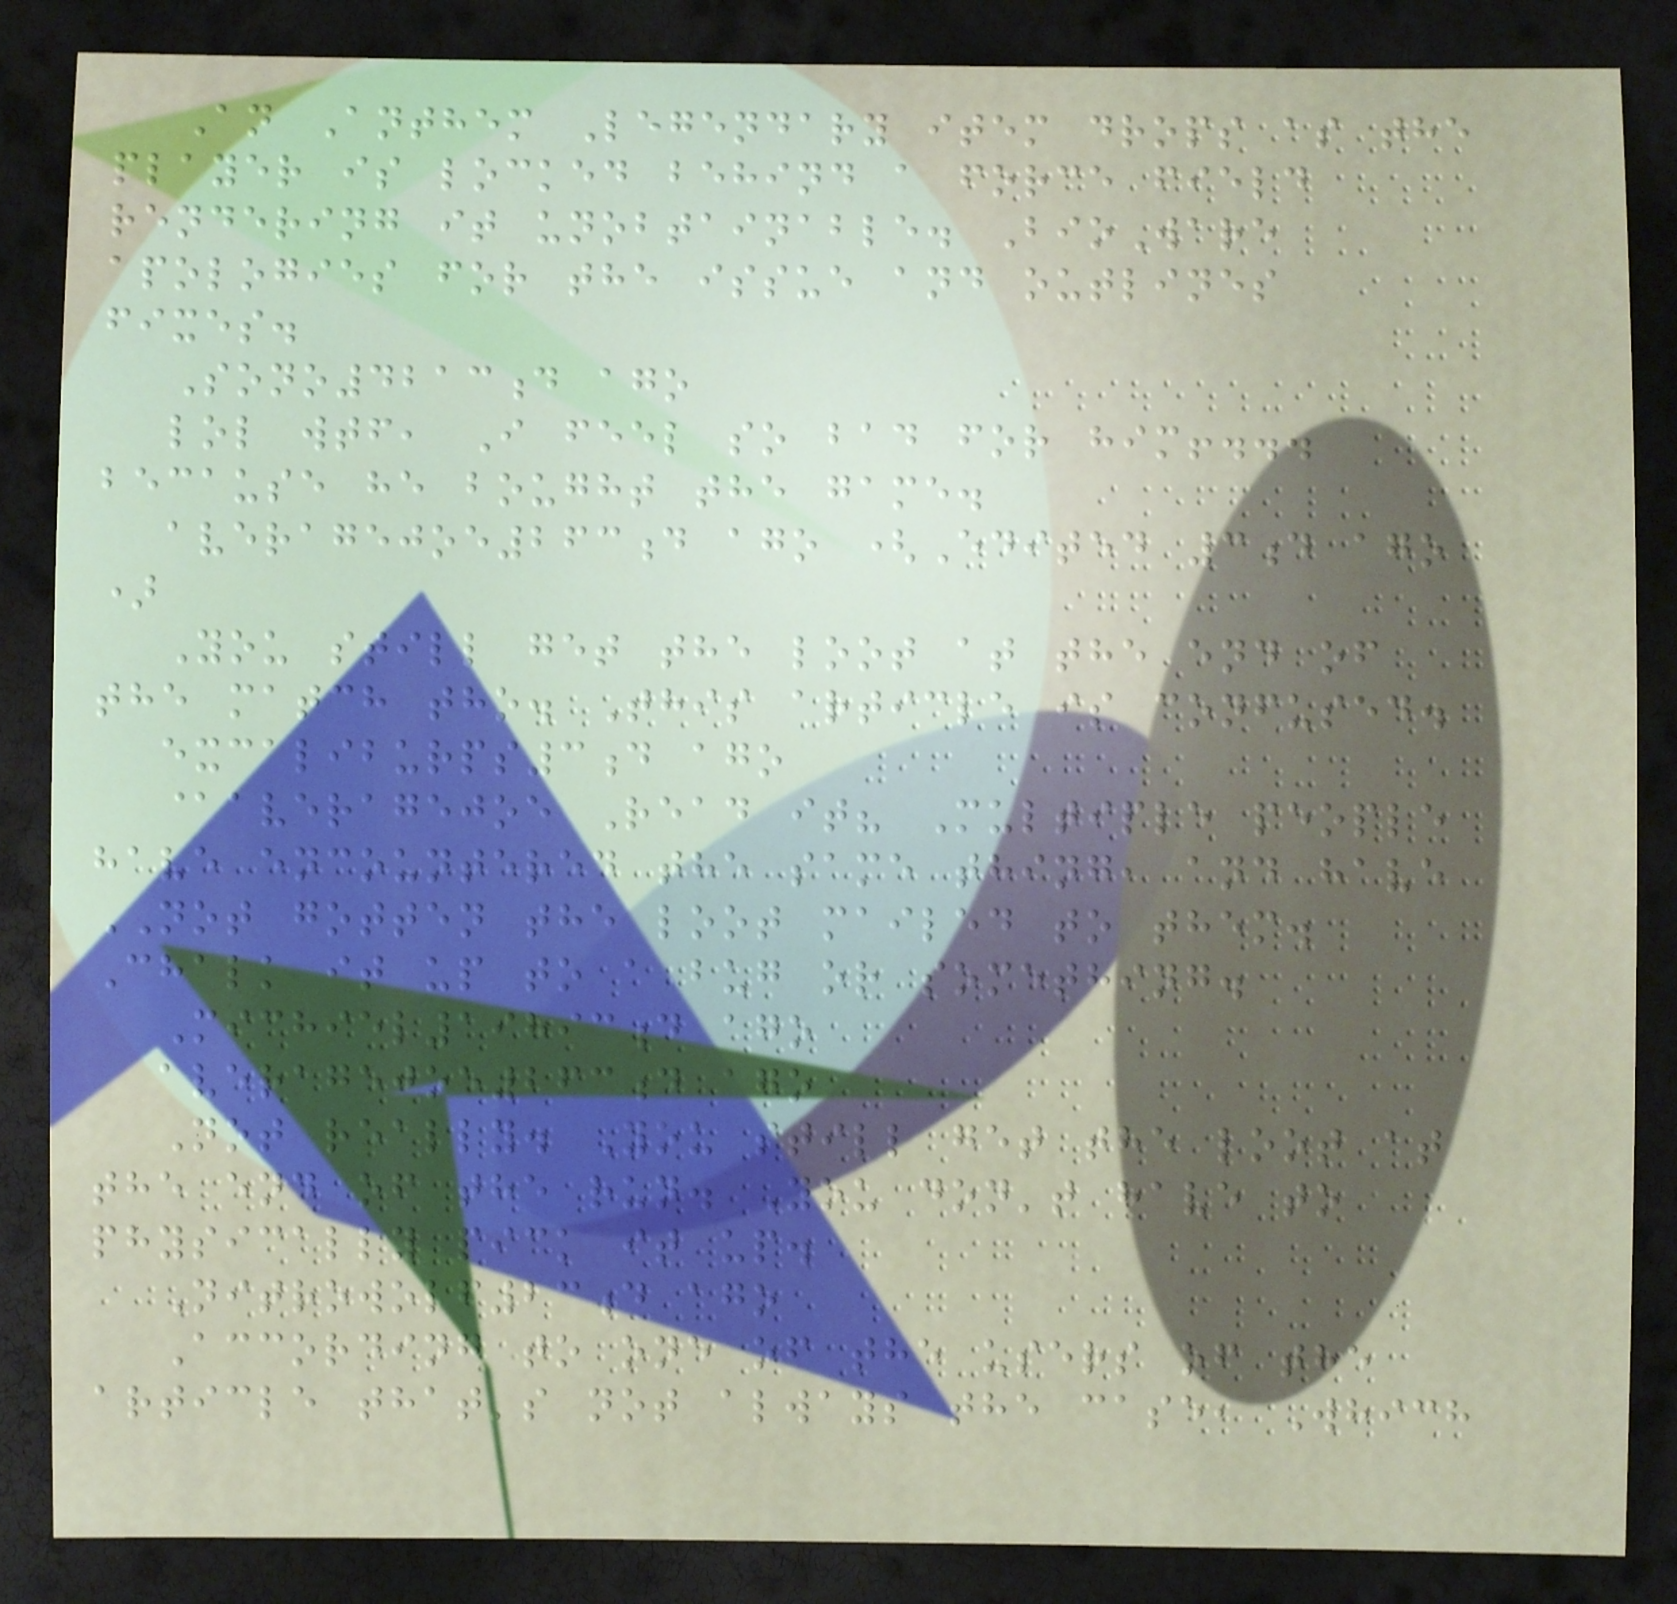An Anthem Legendary item drops as the
player is locked behind a force field
rendering it unobtainable. BioWare
apologies for the issue and outlines
fixes.
Sono4213d ago
lol wtf, I feel so bad for him!...
because he bought the game.
averagejoe263d ago (Edited 3d ago
)
You still get the loot at the end of
the match tho. This article is confused.
excaliburps3d ago
@averagejoe Read it? Multiple people
have encountered the same thing, and have
NOT gotten the loot mailed to them.
Chalk it up to a bug or something.
Michiel19893d ago
averagejoe263d ago
Not really. You still get the loot at
the end of the run. You don't have to
physically pick it up.
Nitrowolf23d ago
According to one of the users of the
article that's not always the case, Which
